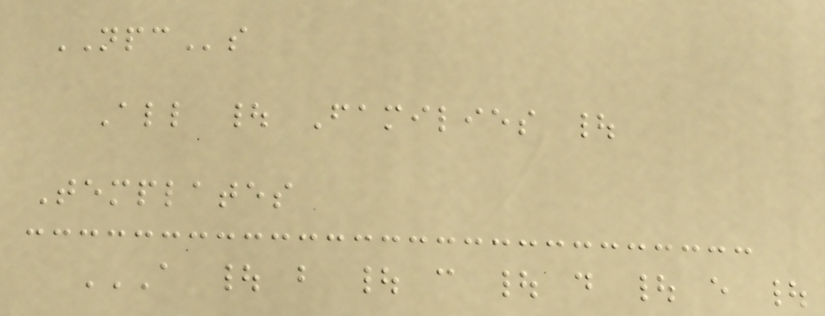NPCs
All | Families |
Templates
A | B | C | D | E |
